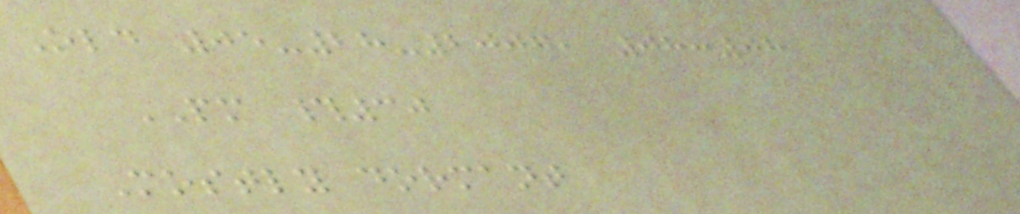Old 05-28-2007, 08:08
PM #30
Mostly dormant
